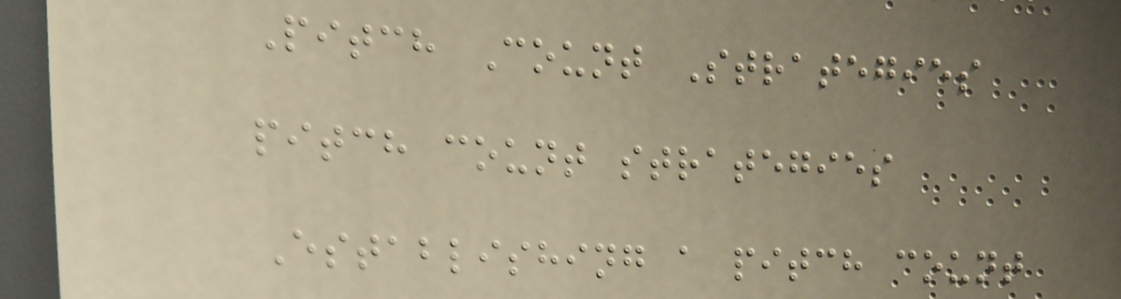Pitch Count Strategies
pitch count strategies
Establishing a pitch count
